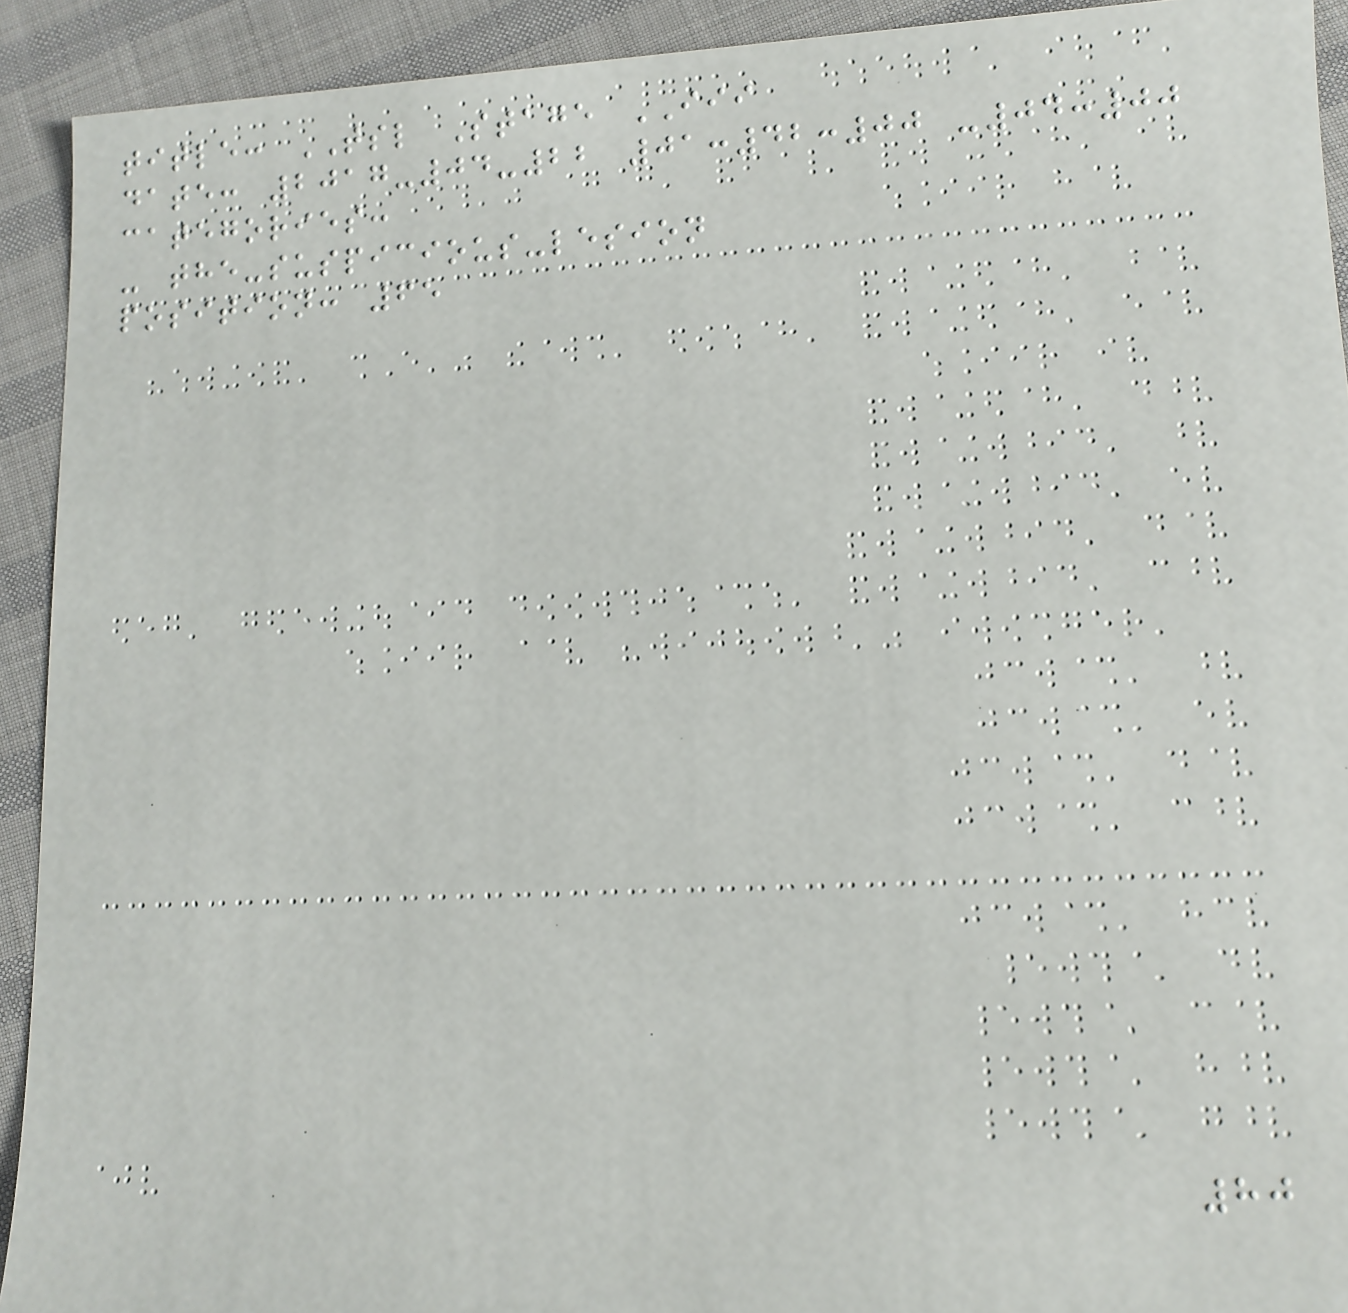title: TSL Stage III
date: 2017-04-22 01:42:00 -04:00
categories:
- the-suspicious-lesion
position: 65
80
